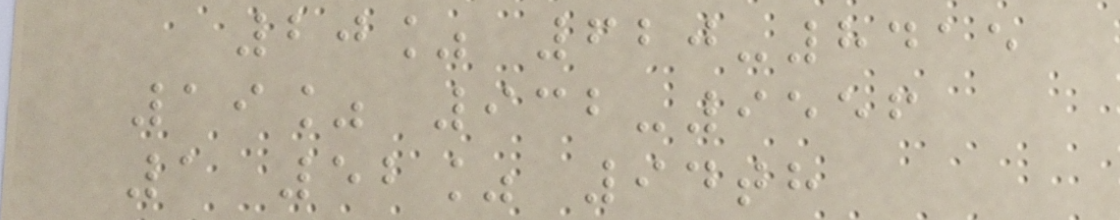20% 620-8415
19% 932-9556
1 52% 94th
